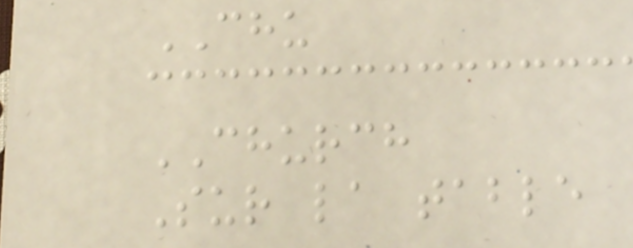CHU
CHURCH
Sur la table
